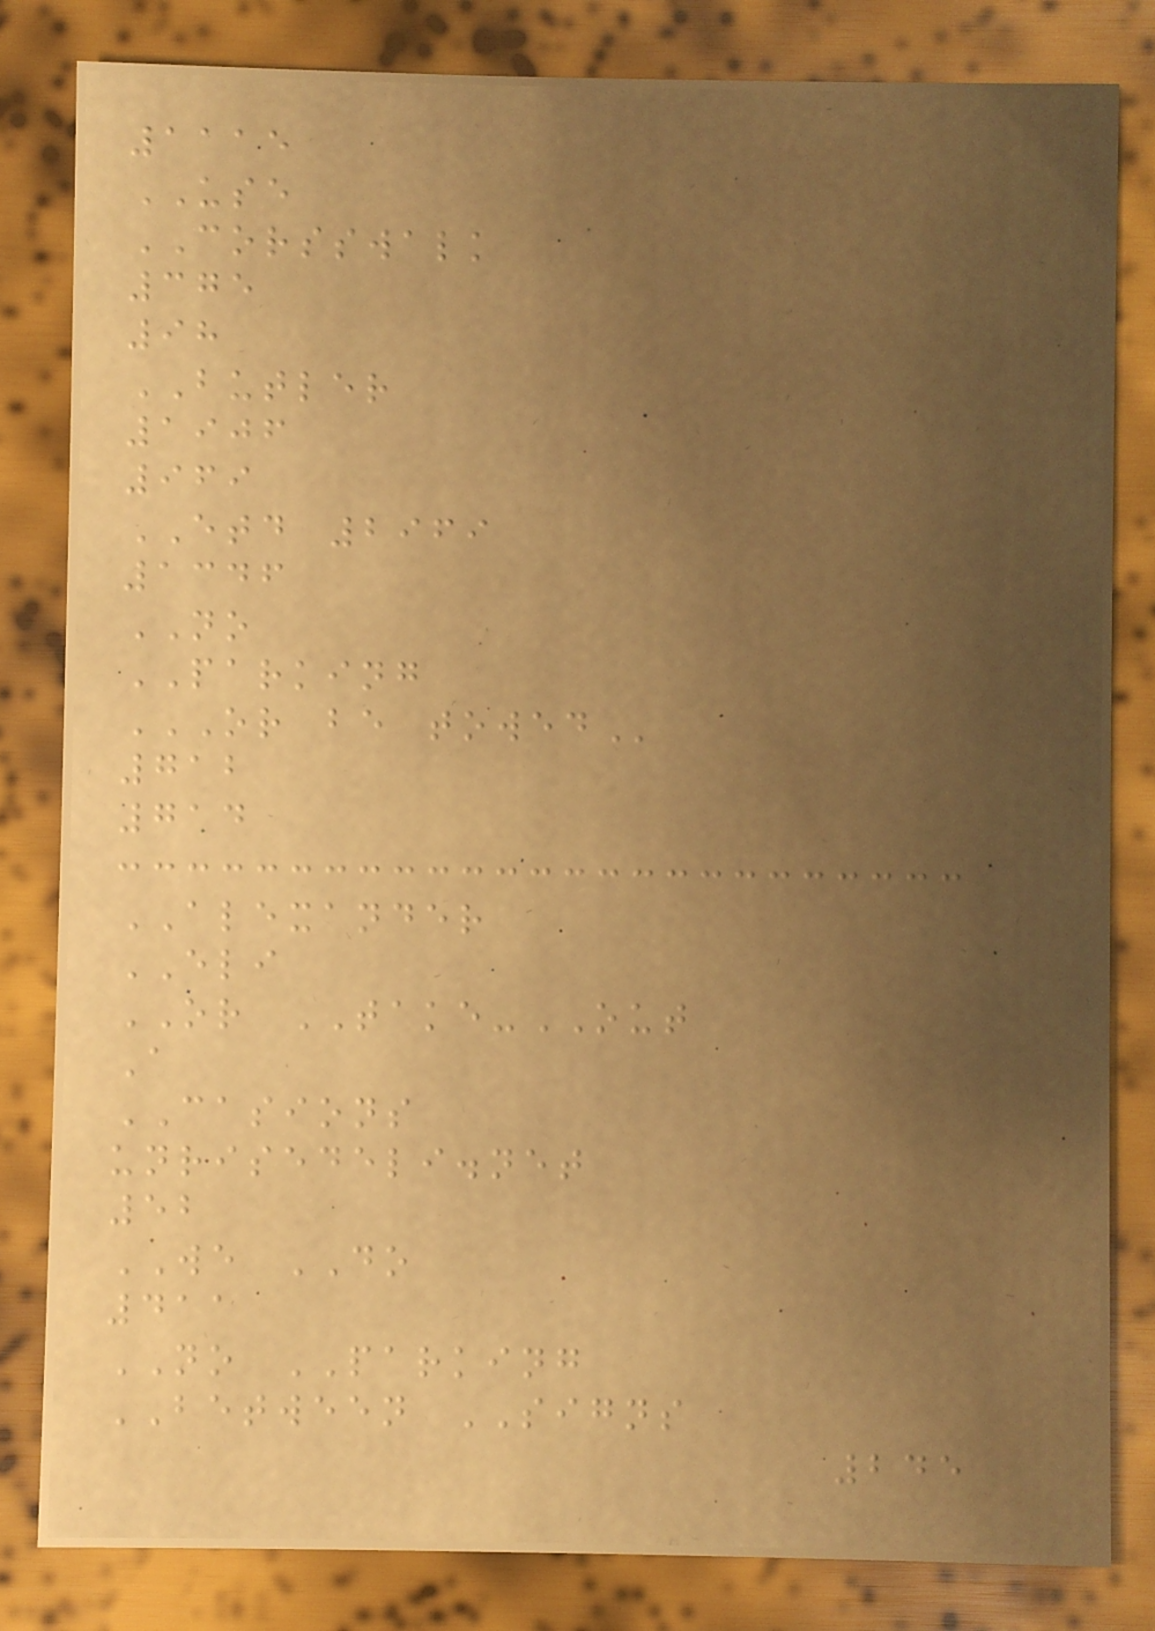1115
USE
CORSSWALK
375
98
BUTLER
1906
969
ETD 2969
1346
NO
PARKING
OR BE TOWED
712
714
ALEXANDER
ELI
OR TAKE-OUT
A
CASIONS
unrisedeli.net
52
WE DO
411
NO PARKING
BETWEEN SIGNS
245
